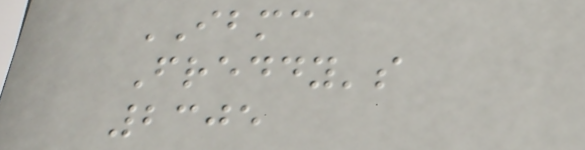IBMC
Freddy's
2305
